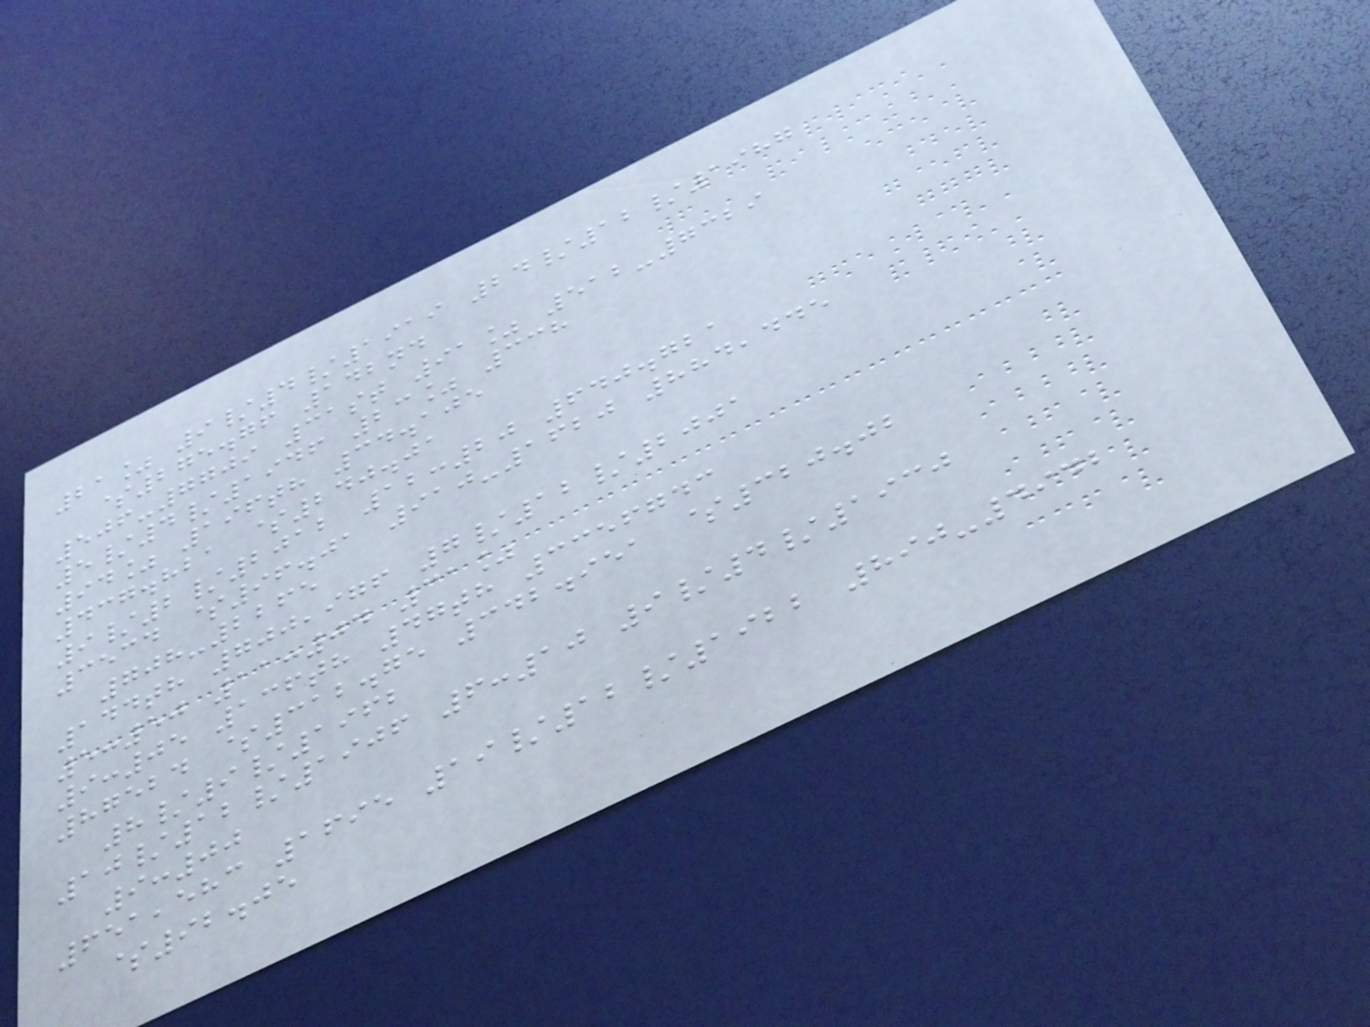21% 9/4/1919 24/12/1987
$275.76 142nd
506-7709 31st 91% 512-7329
5/4/1946 23% 338
94% 196th 34.105
437.821 $240.01
9/2/2012 12:20 640.721
3534 $96.01 910-1620 884,445
708-2265
144th 700,976 7/12/2001
5:50 11:04 31%
9:05 136th 47th 3356743
87524 $312.75 342.951 $320.02
8/9/1962
10/12/1906 6:10 9/4/1930
9:00
651,583 1695 19/12/1922 890-4942
$92.05
